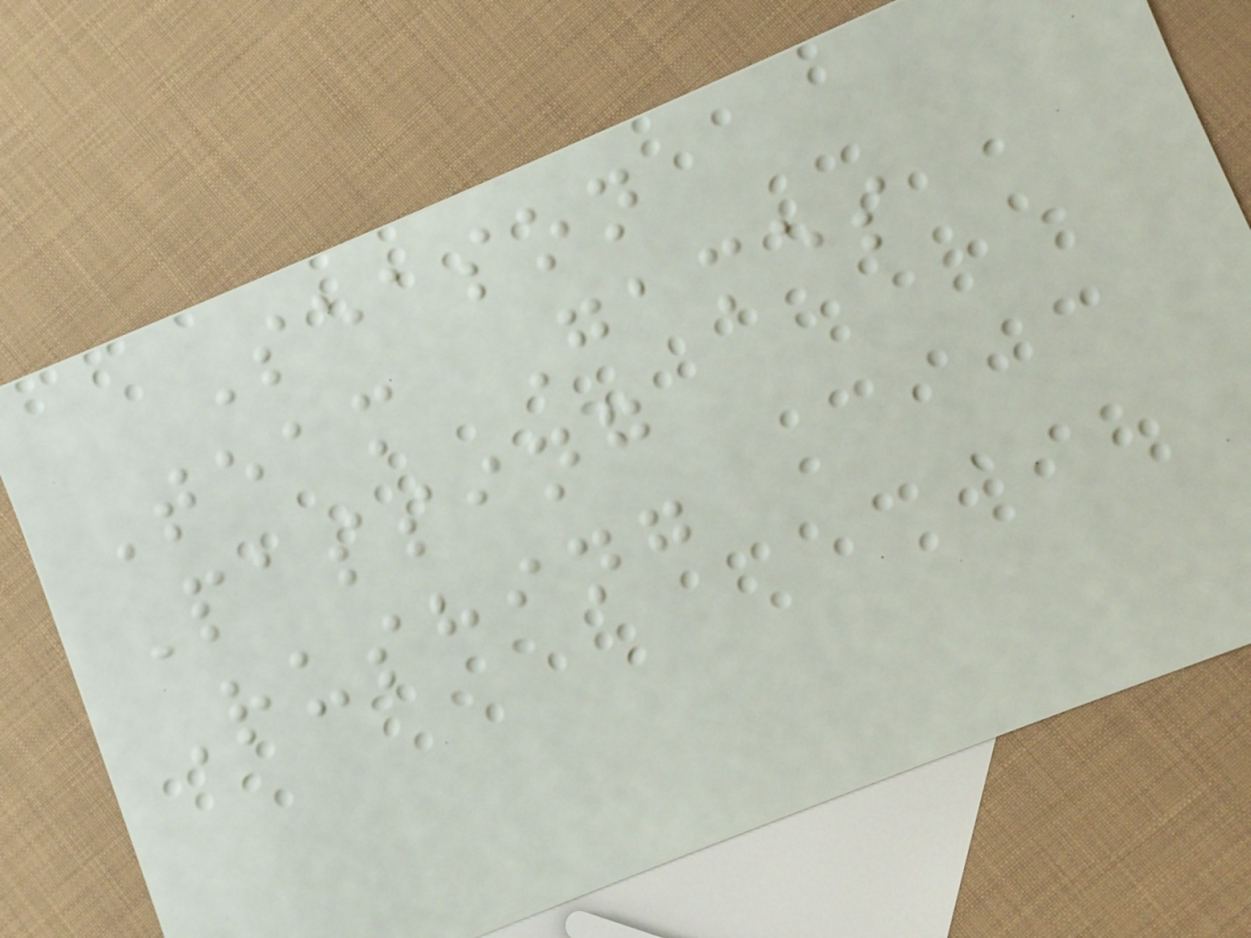Season
Team Games
Passing
Rushing
